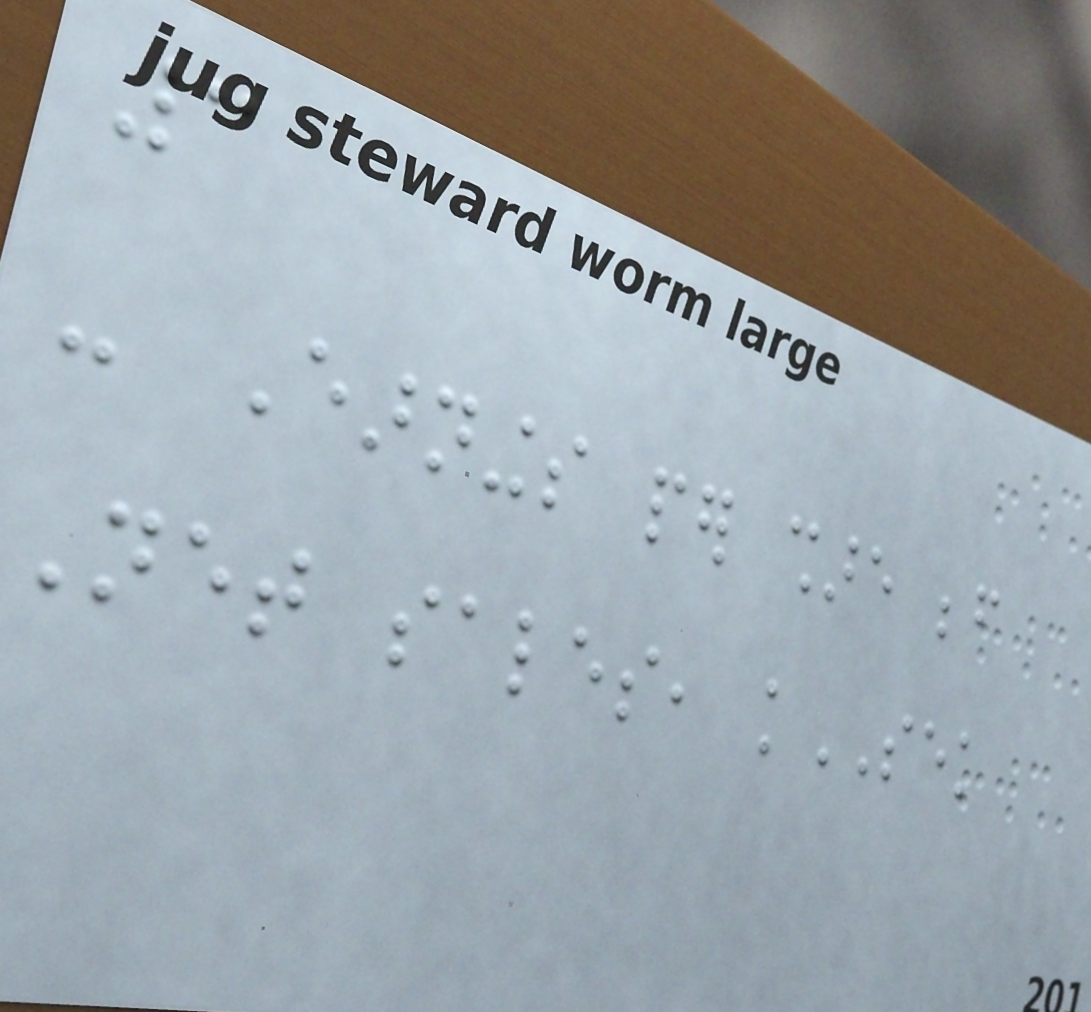3
- Earnings per share before
Net sales, kSEK
